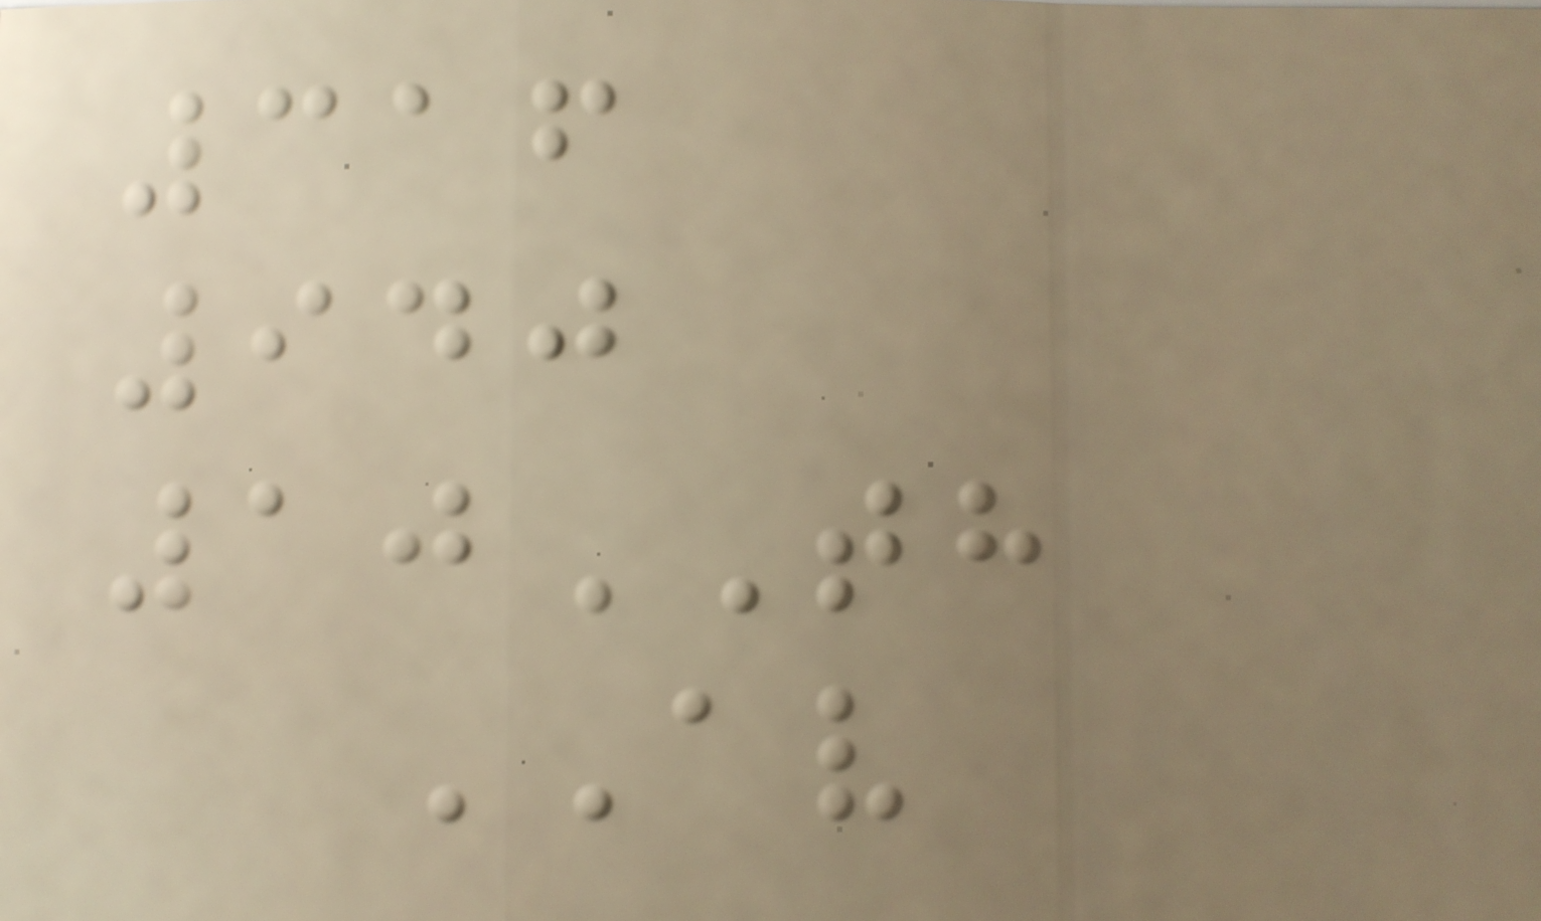316
940
10TH
AV
